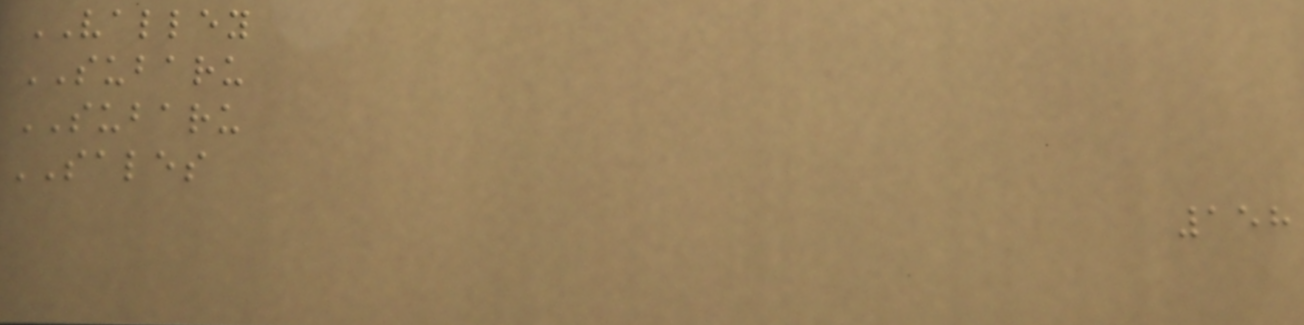VALLEY
SUBARU
SUBARU
SALES
158
